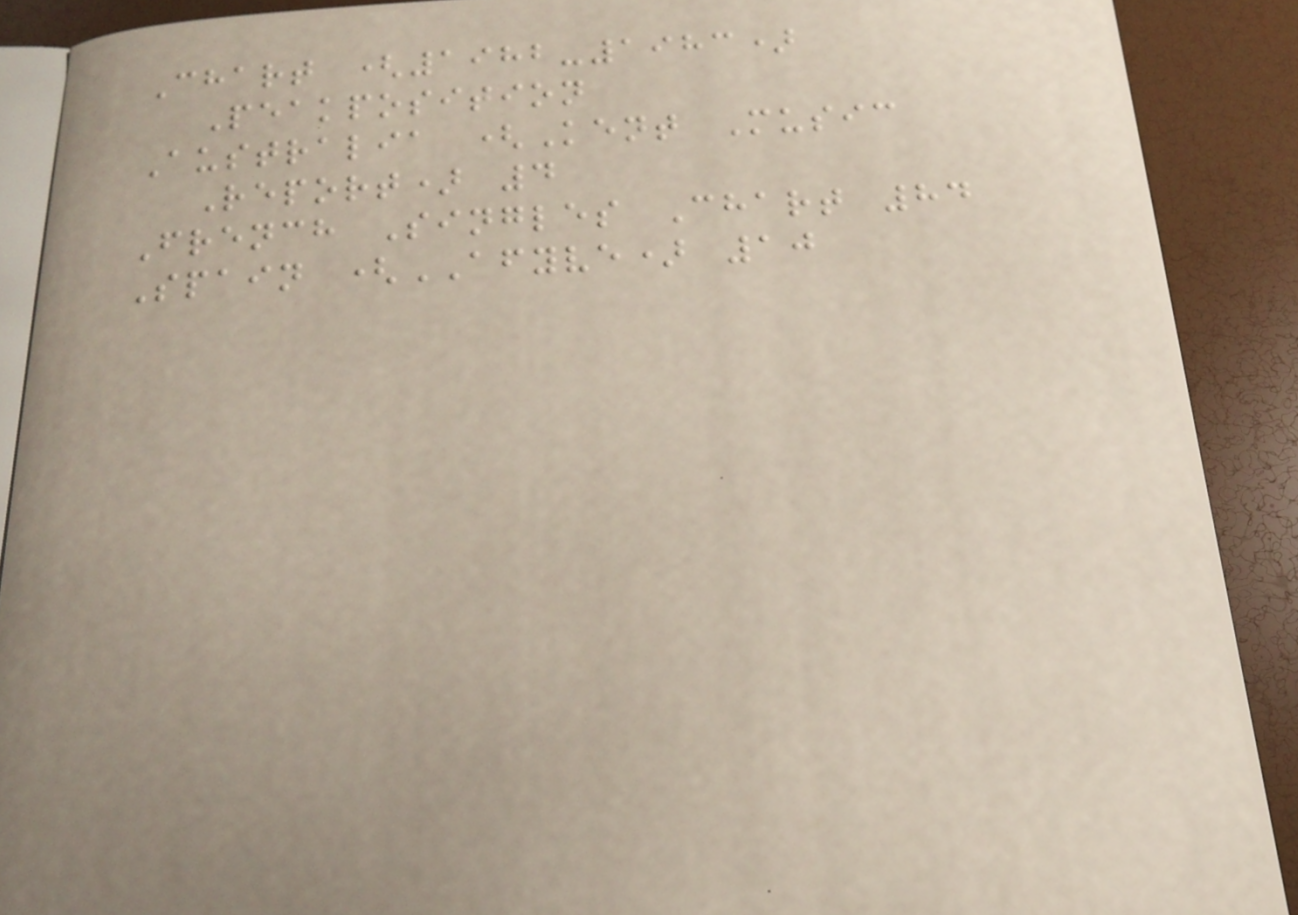Chart (1982-1983)
Peakposition
Australia (Kent Music
Report) 4
French Singles Chart 84
Spain (AFYVE) 10
